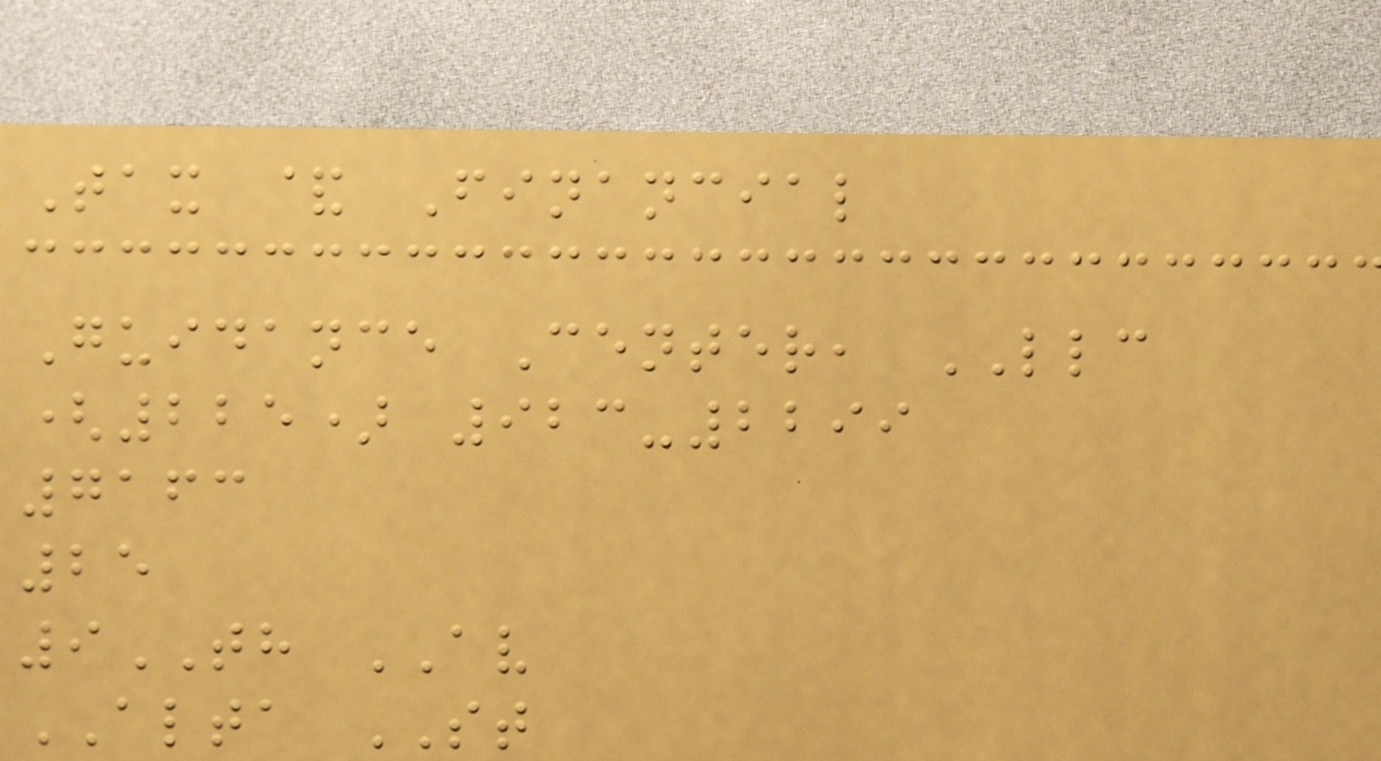Tax & Financial
Guidance Center, LLC
(225) 923-2299
7163
25
9TH AV
ALTA ST
